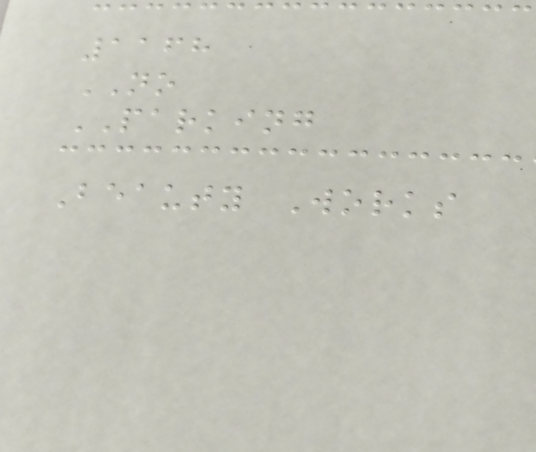1168
NO
PARKING
Beauty Works
